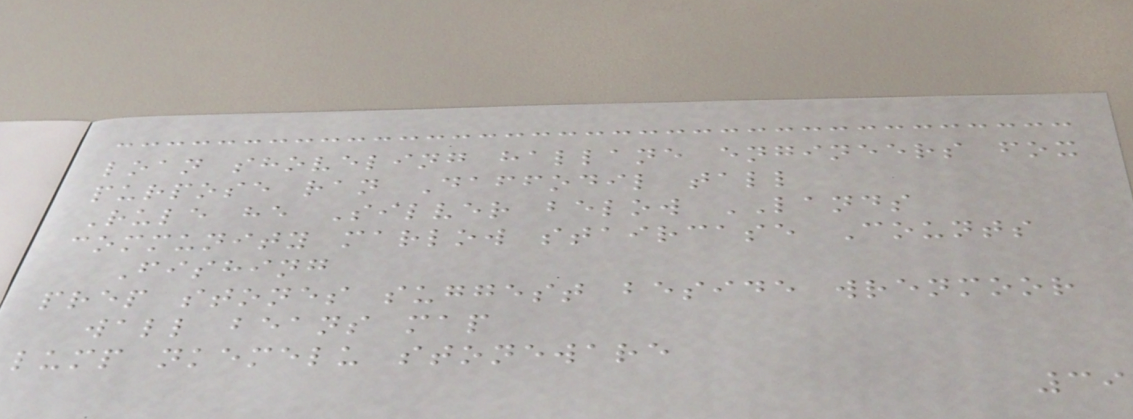loan shoveling hallane engineers fox
purpose ran Daffodil tall
Rule he Silver below LANDS
community marlow staircase Counts
Fishing
prep stones suggest beside wrenmoor
wall beans map
lump nkemelu stoneware
39
